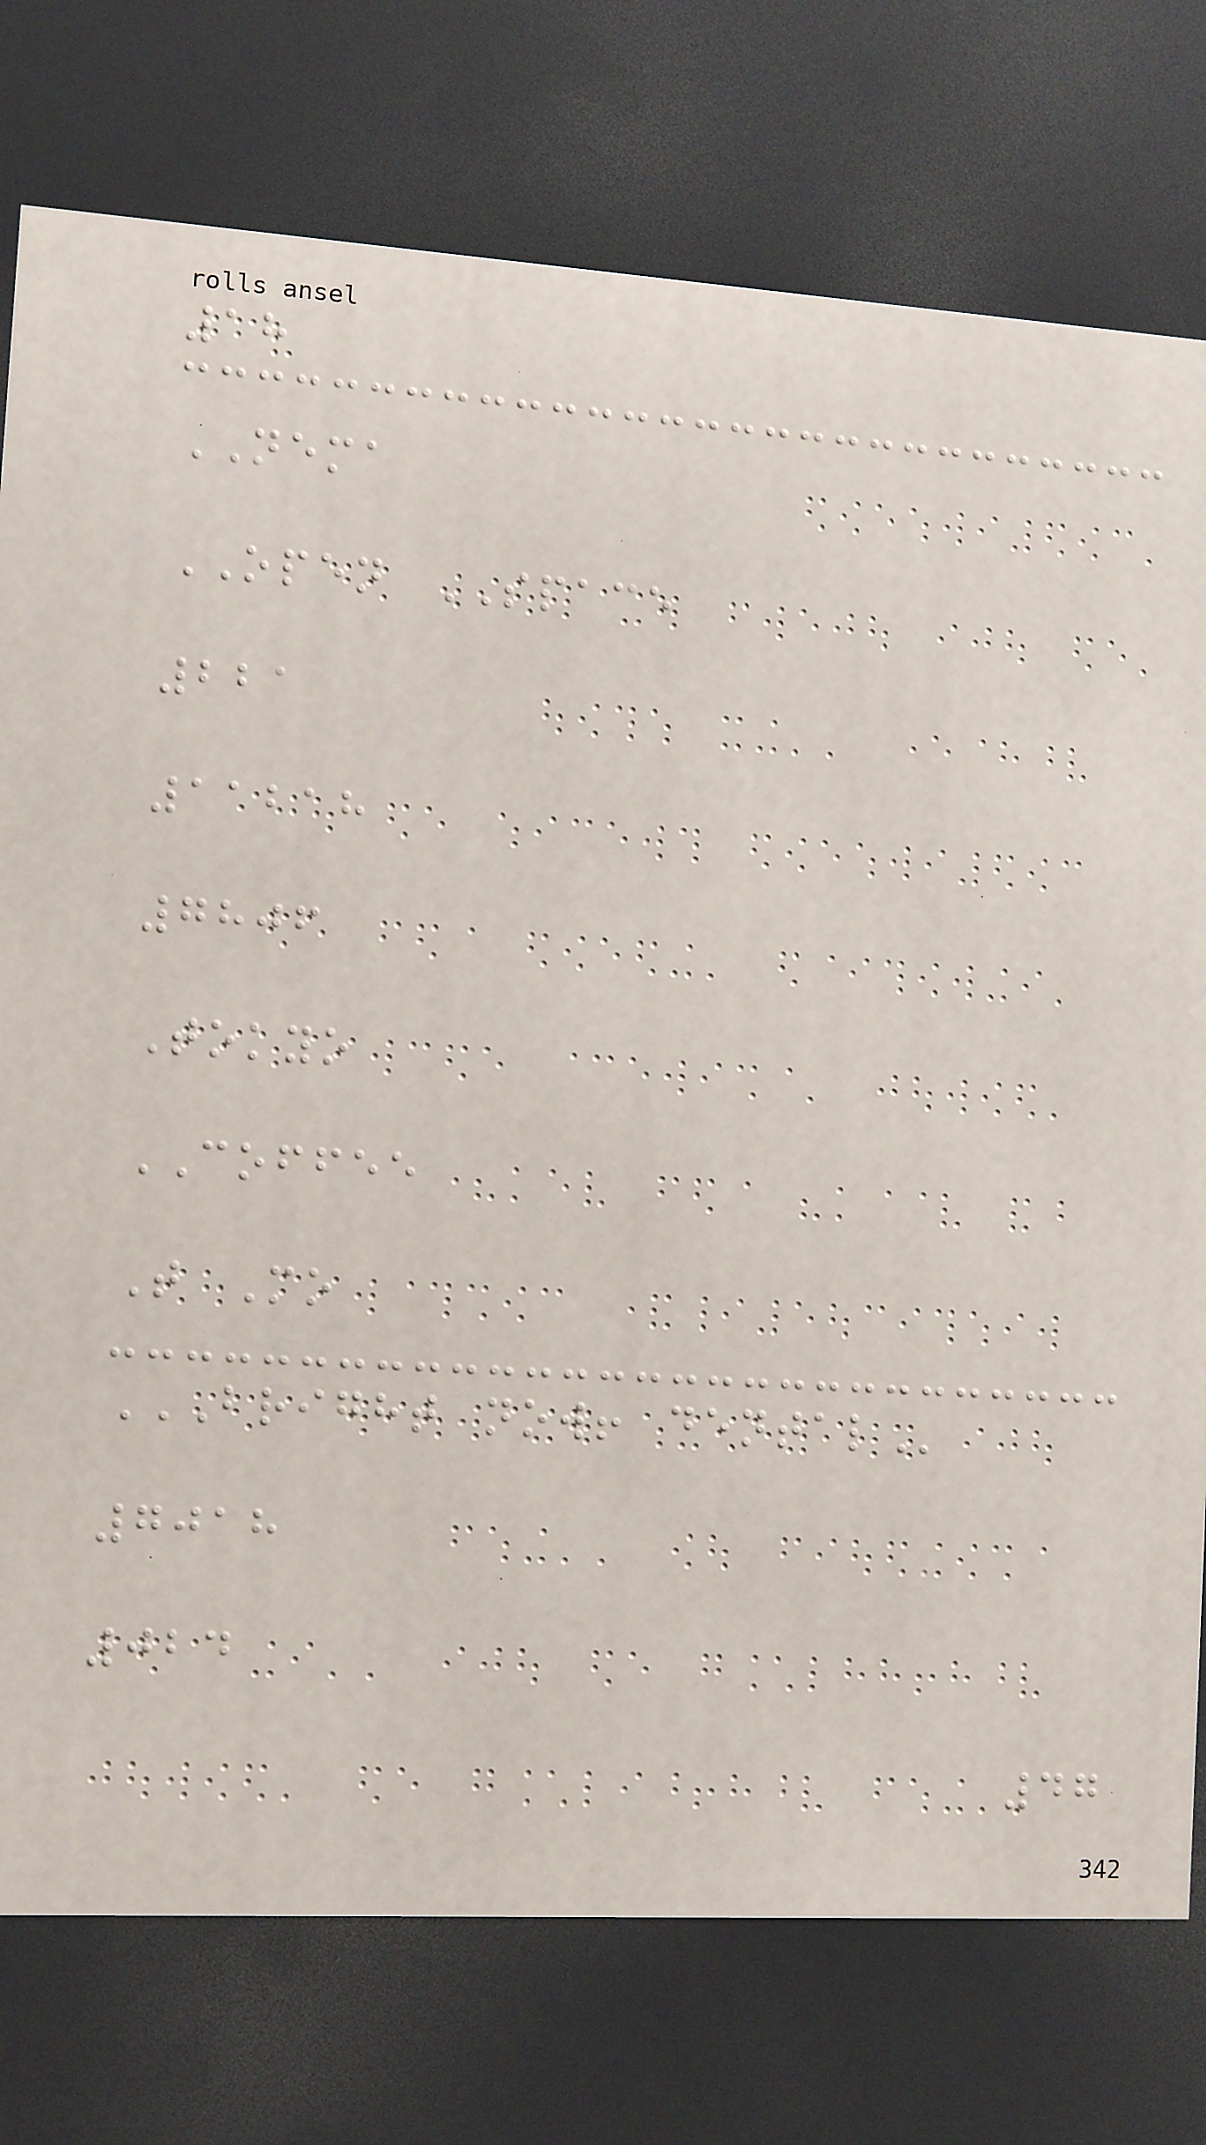18
NEMA
OPEN SPACE
221
11218
7806
Tokyo
COFFEE
T Mo
BRIGHT NOW! DENTAL
7018
024
47
